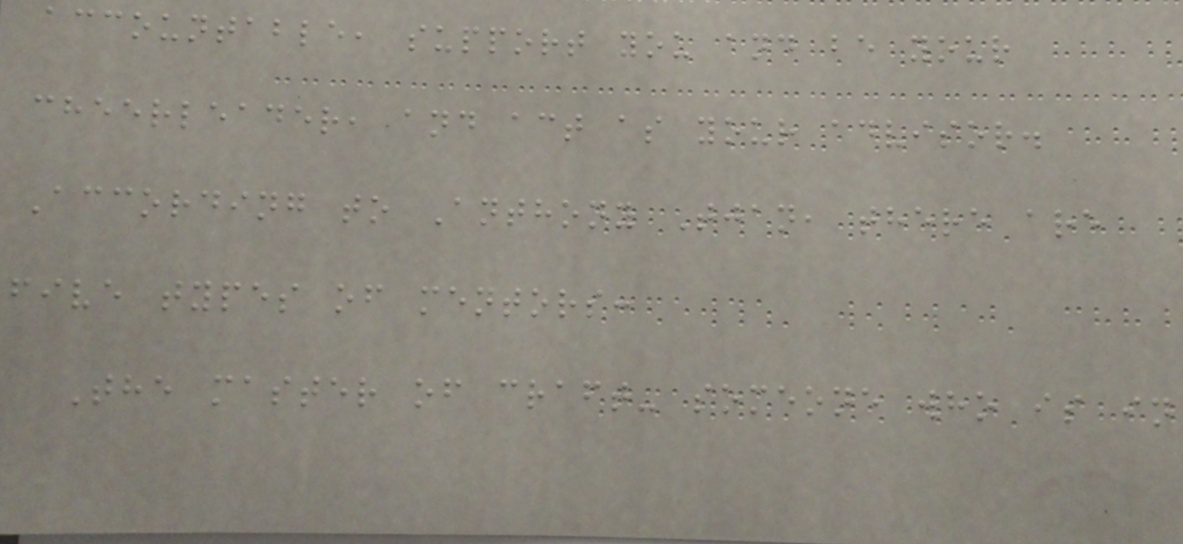accountable, support you and be your
cheerleader, and act as your advisor.
According to Anthony Tjan, there are
five types of mentors:
The master of craft- someone who is in
